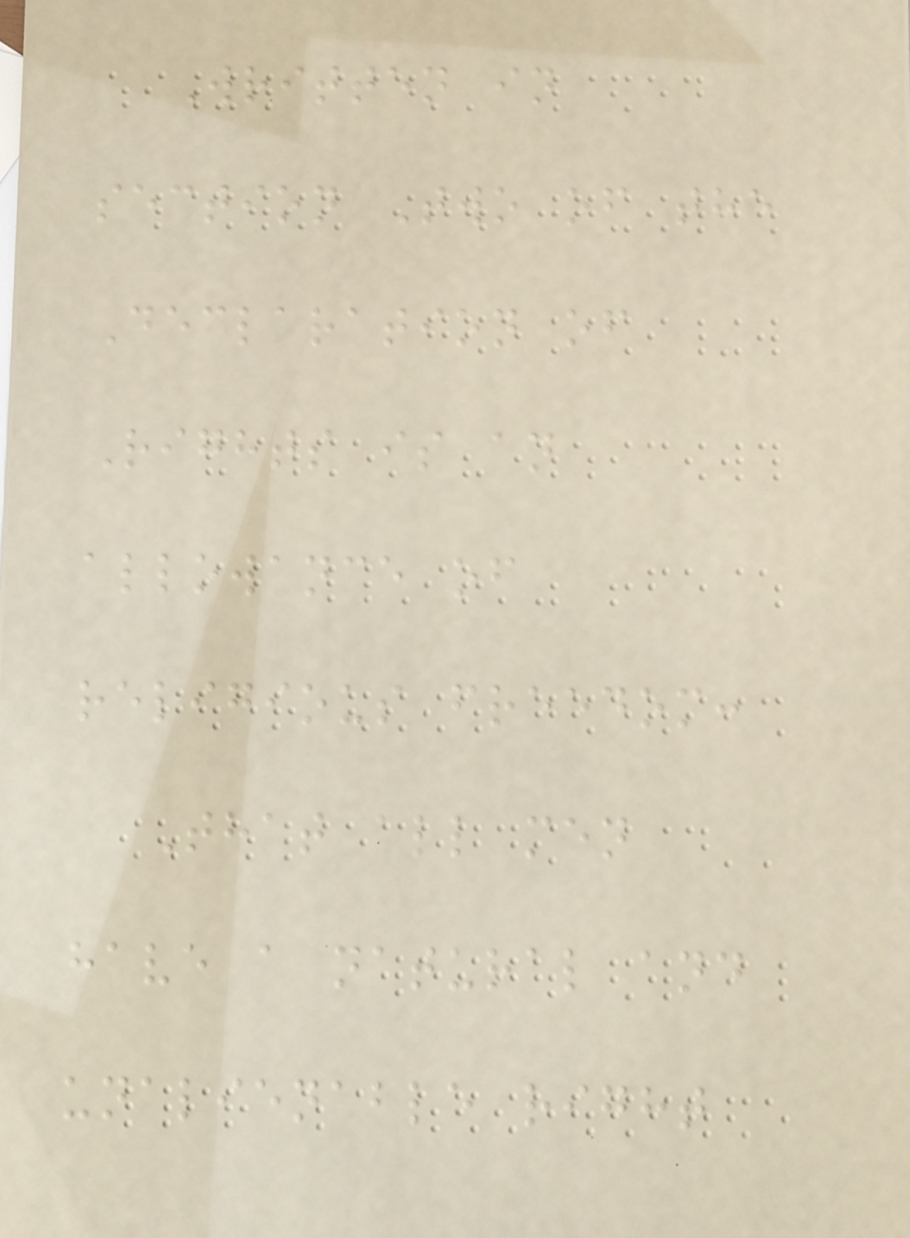Written in
section Two of the
Declaration of
Rights is an
allowance of
religious freedom:
That all men
have a natural and
unalienable right
